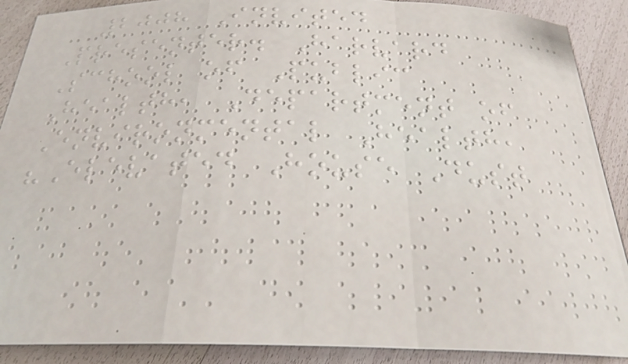2008 Invited
Presenter. Harvard
School of Public
Health, Department of
Environmental Health,
"Elevated House Dust
